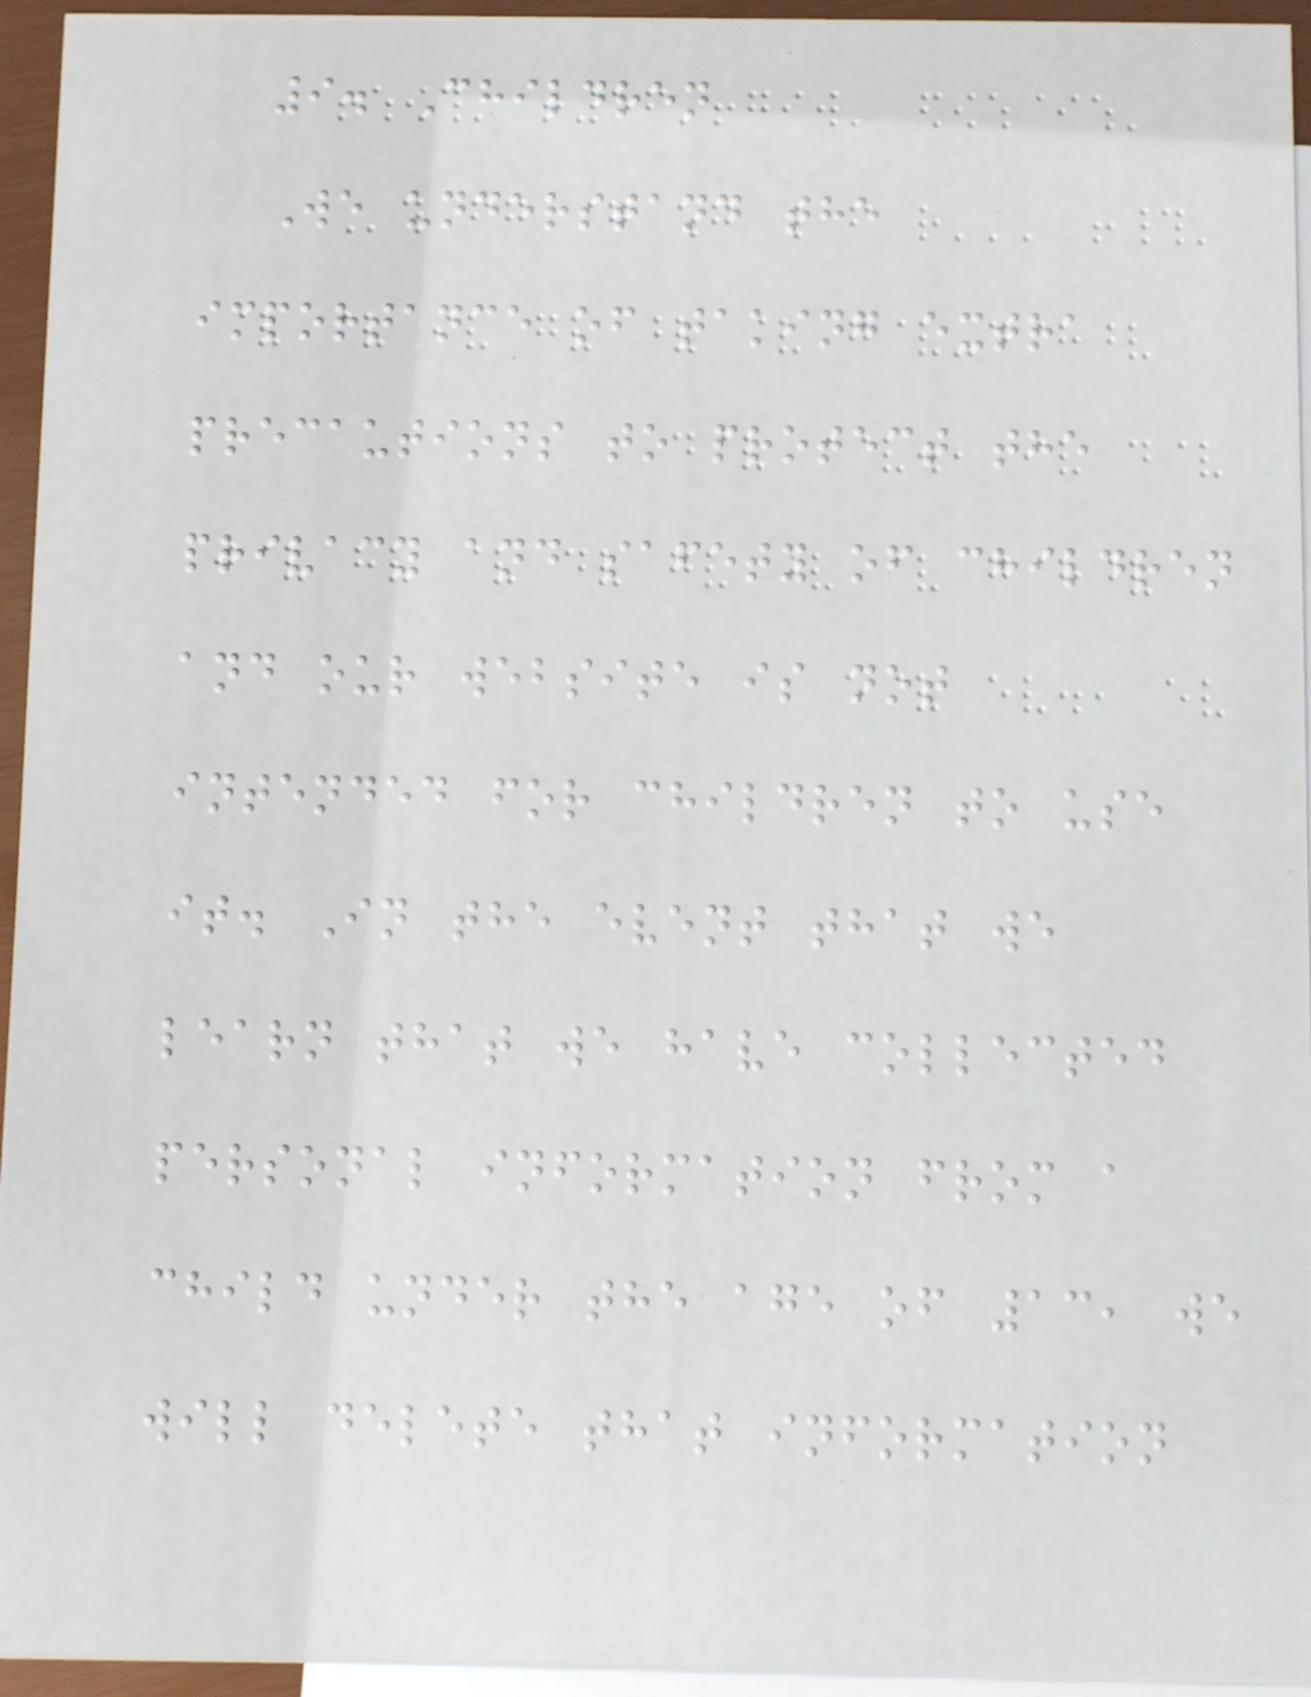9. Children
We understand the
importance of taking extra
precautions to protect the
privacy and safety of children
and our website is not
intended for children to use
it. In the event that we
learn that we have collected
personal information from a
child under the age of 13, we
will delete that information
